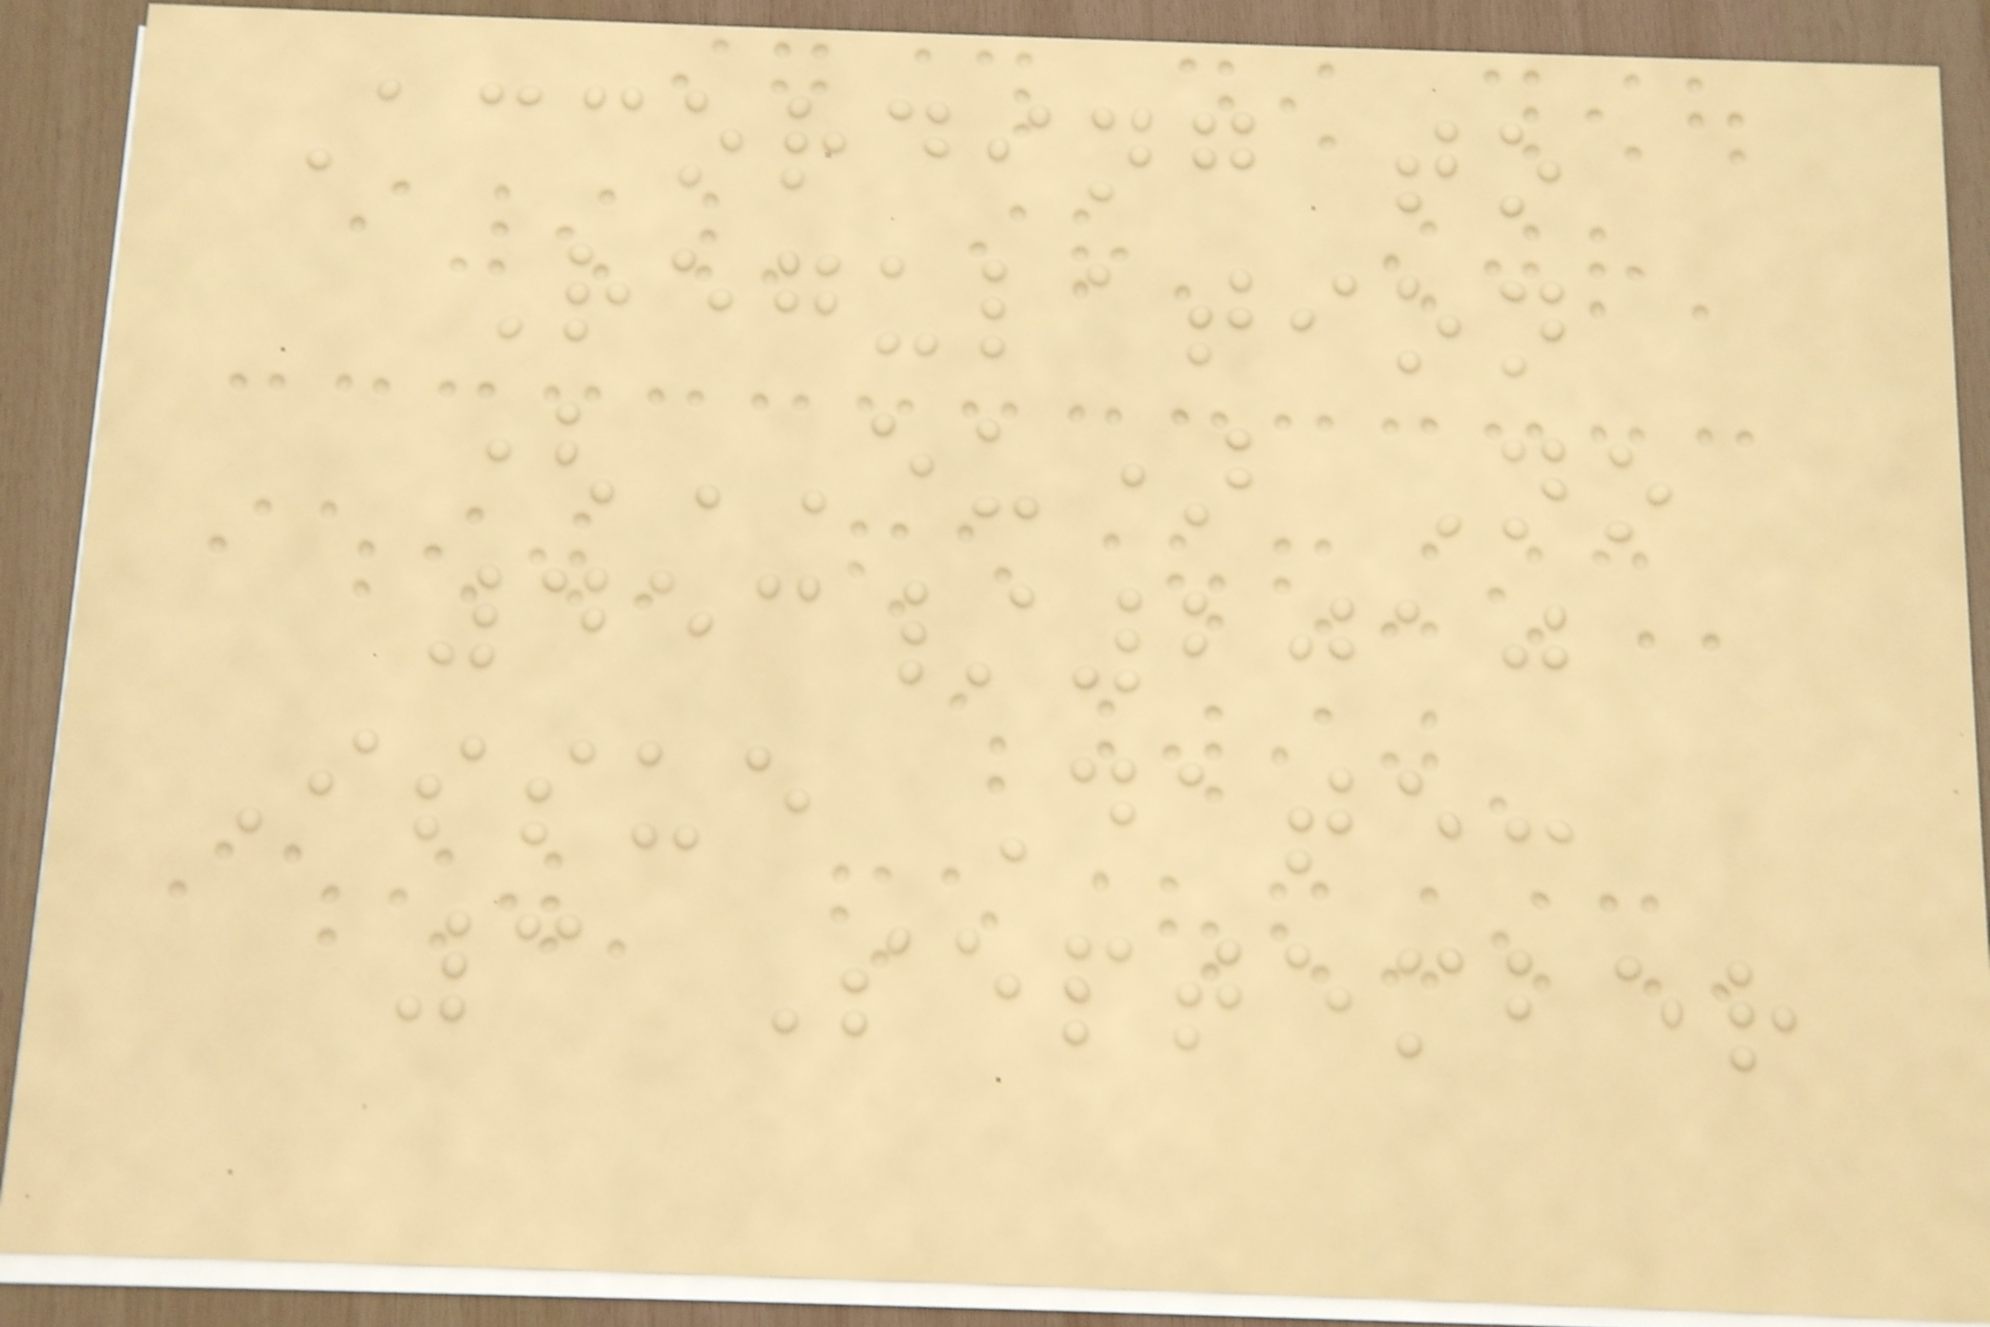According to
Regulation
(EU) No
453/2010
Issue Date:
3 September
